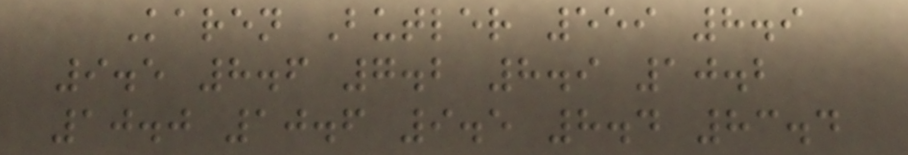Karen Butler 559 8.9
9.5 8.6 7.2 8.9 10.2
10.0 10.6 9.5 8.4 83.4
